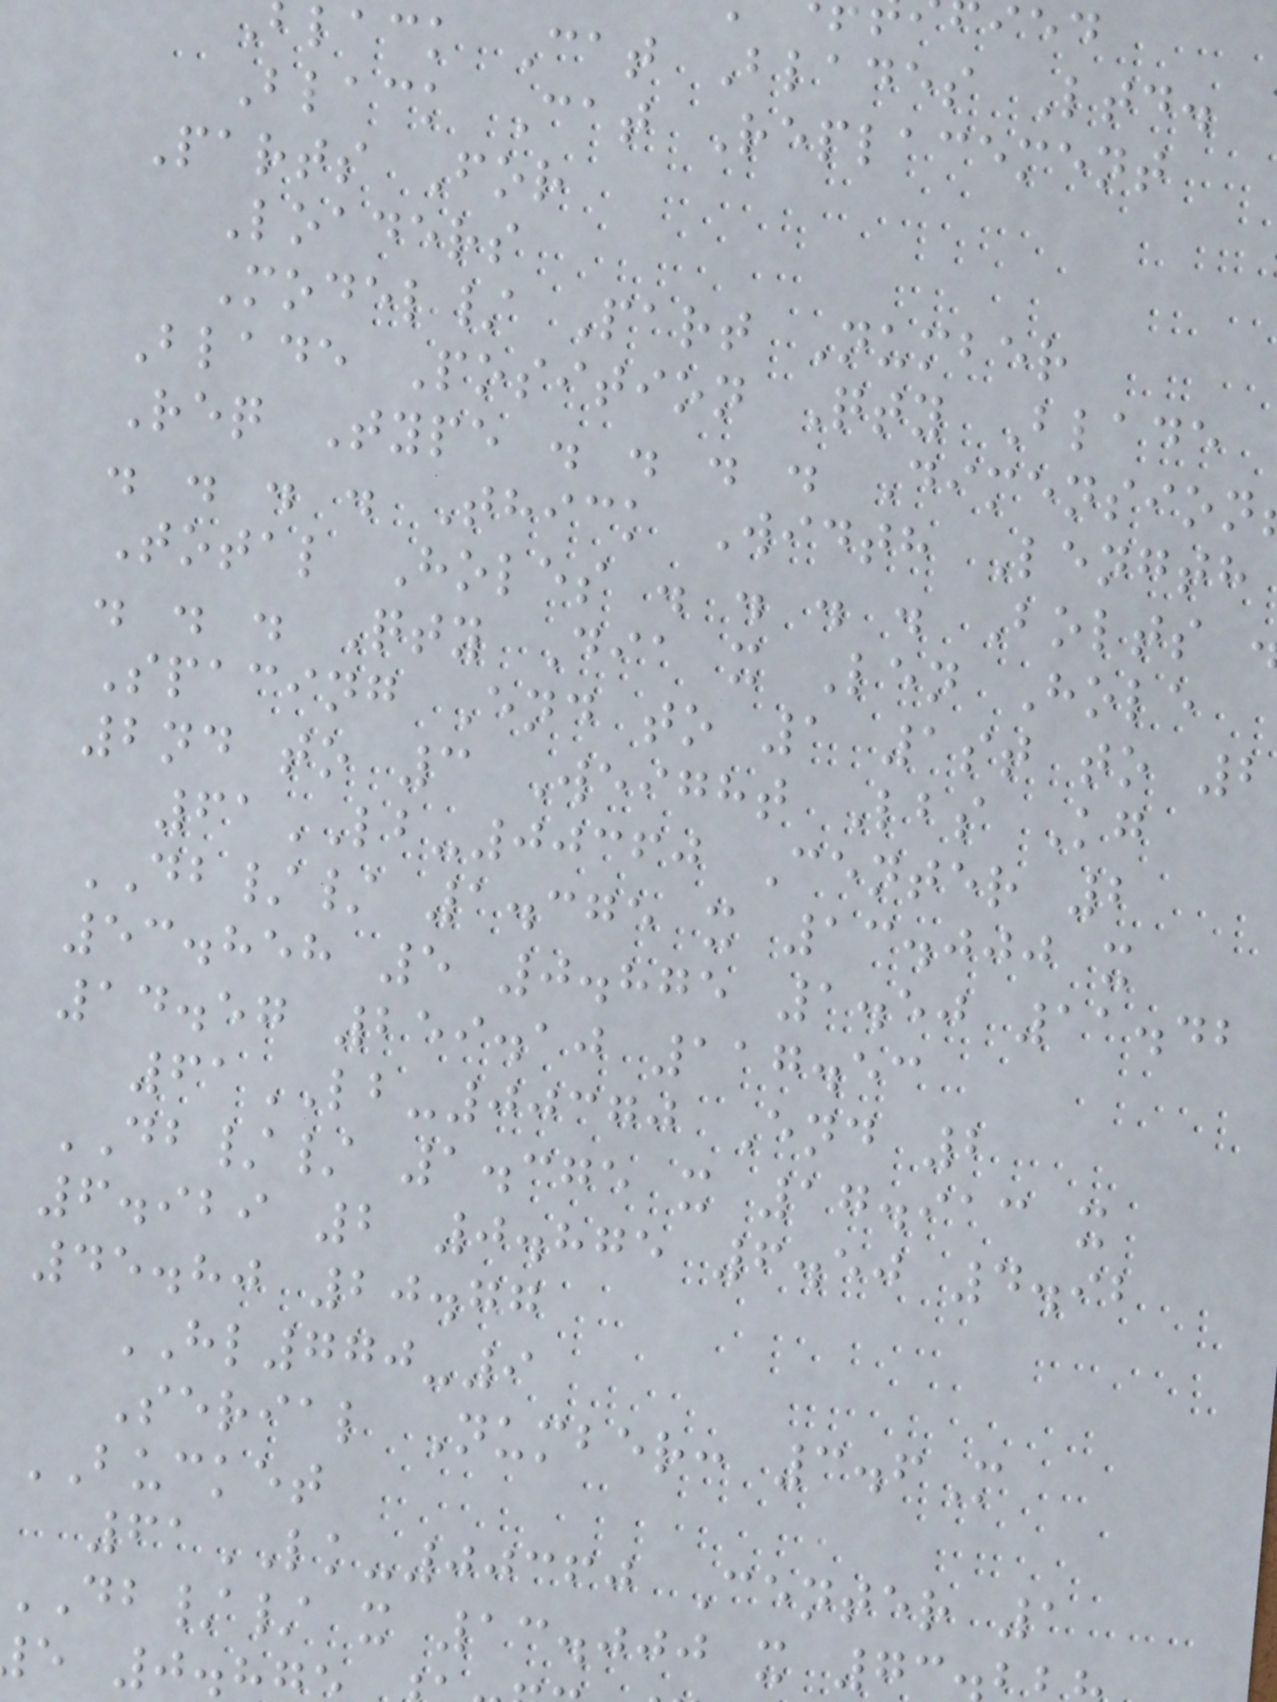lack Cat Blades Ltd.
Black Cat Replacement
Parts For
Loaders
Model/ Part Number
Blade Position Qty Blade
Req Type . . . . Dimension
. . . . Thick Width Length
Total Holes . . . . Bolts
. . . Qty Dia x Len Hole
Spacing End to 1 1st to 2
2nd to 3 Weight Lbs Kg
61LB-00360 Center 2
DB// 1.375 x 13.000 x
53.858 5 0.875 1.50 11.42
14.57 259.10 117.53
61LB-00370 End 2
DB// 1.375 x 17.913 x
6.929 2 0.875 6.50 4.92
45.80 20.77
HL770-9
Serial Number: 3.6M
BUCKET
61LK-00360 Center 1
DB// x 13.000 x 73
